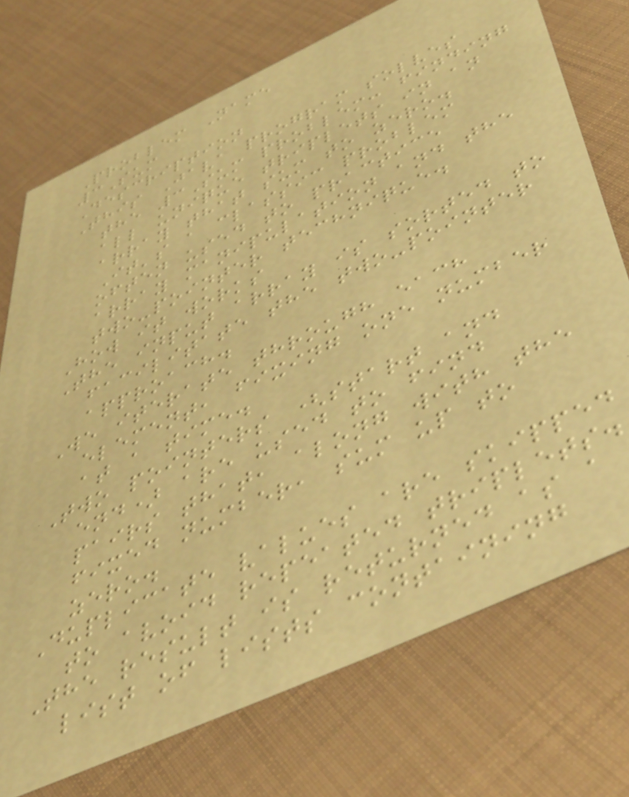Problem Name
3Sum
Description
This Java program solves
the 3Sum problem: finding
all unique triplets in an
array that sum to zero.
It's a classic problem
often used to practice
array manipulation and the
two-pointer technique.
How it works
The input array is sorted to
facilitate the two-pointer
approach.
We iterate through each
element, fixing one number
at a time.
Two pointers (start and
end) are used to find
pairs that, along with the
fixed number, sum up to
zero.
Duplicate values are skipped
to avoid repeated triplets.
The result is returned as a
list of lists containing
